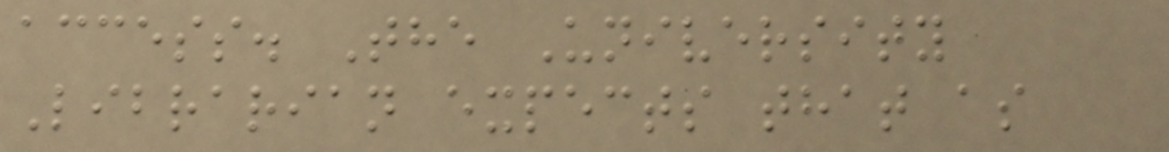access. The University
Librarian expects that as
